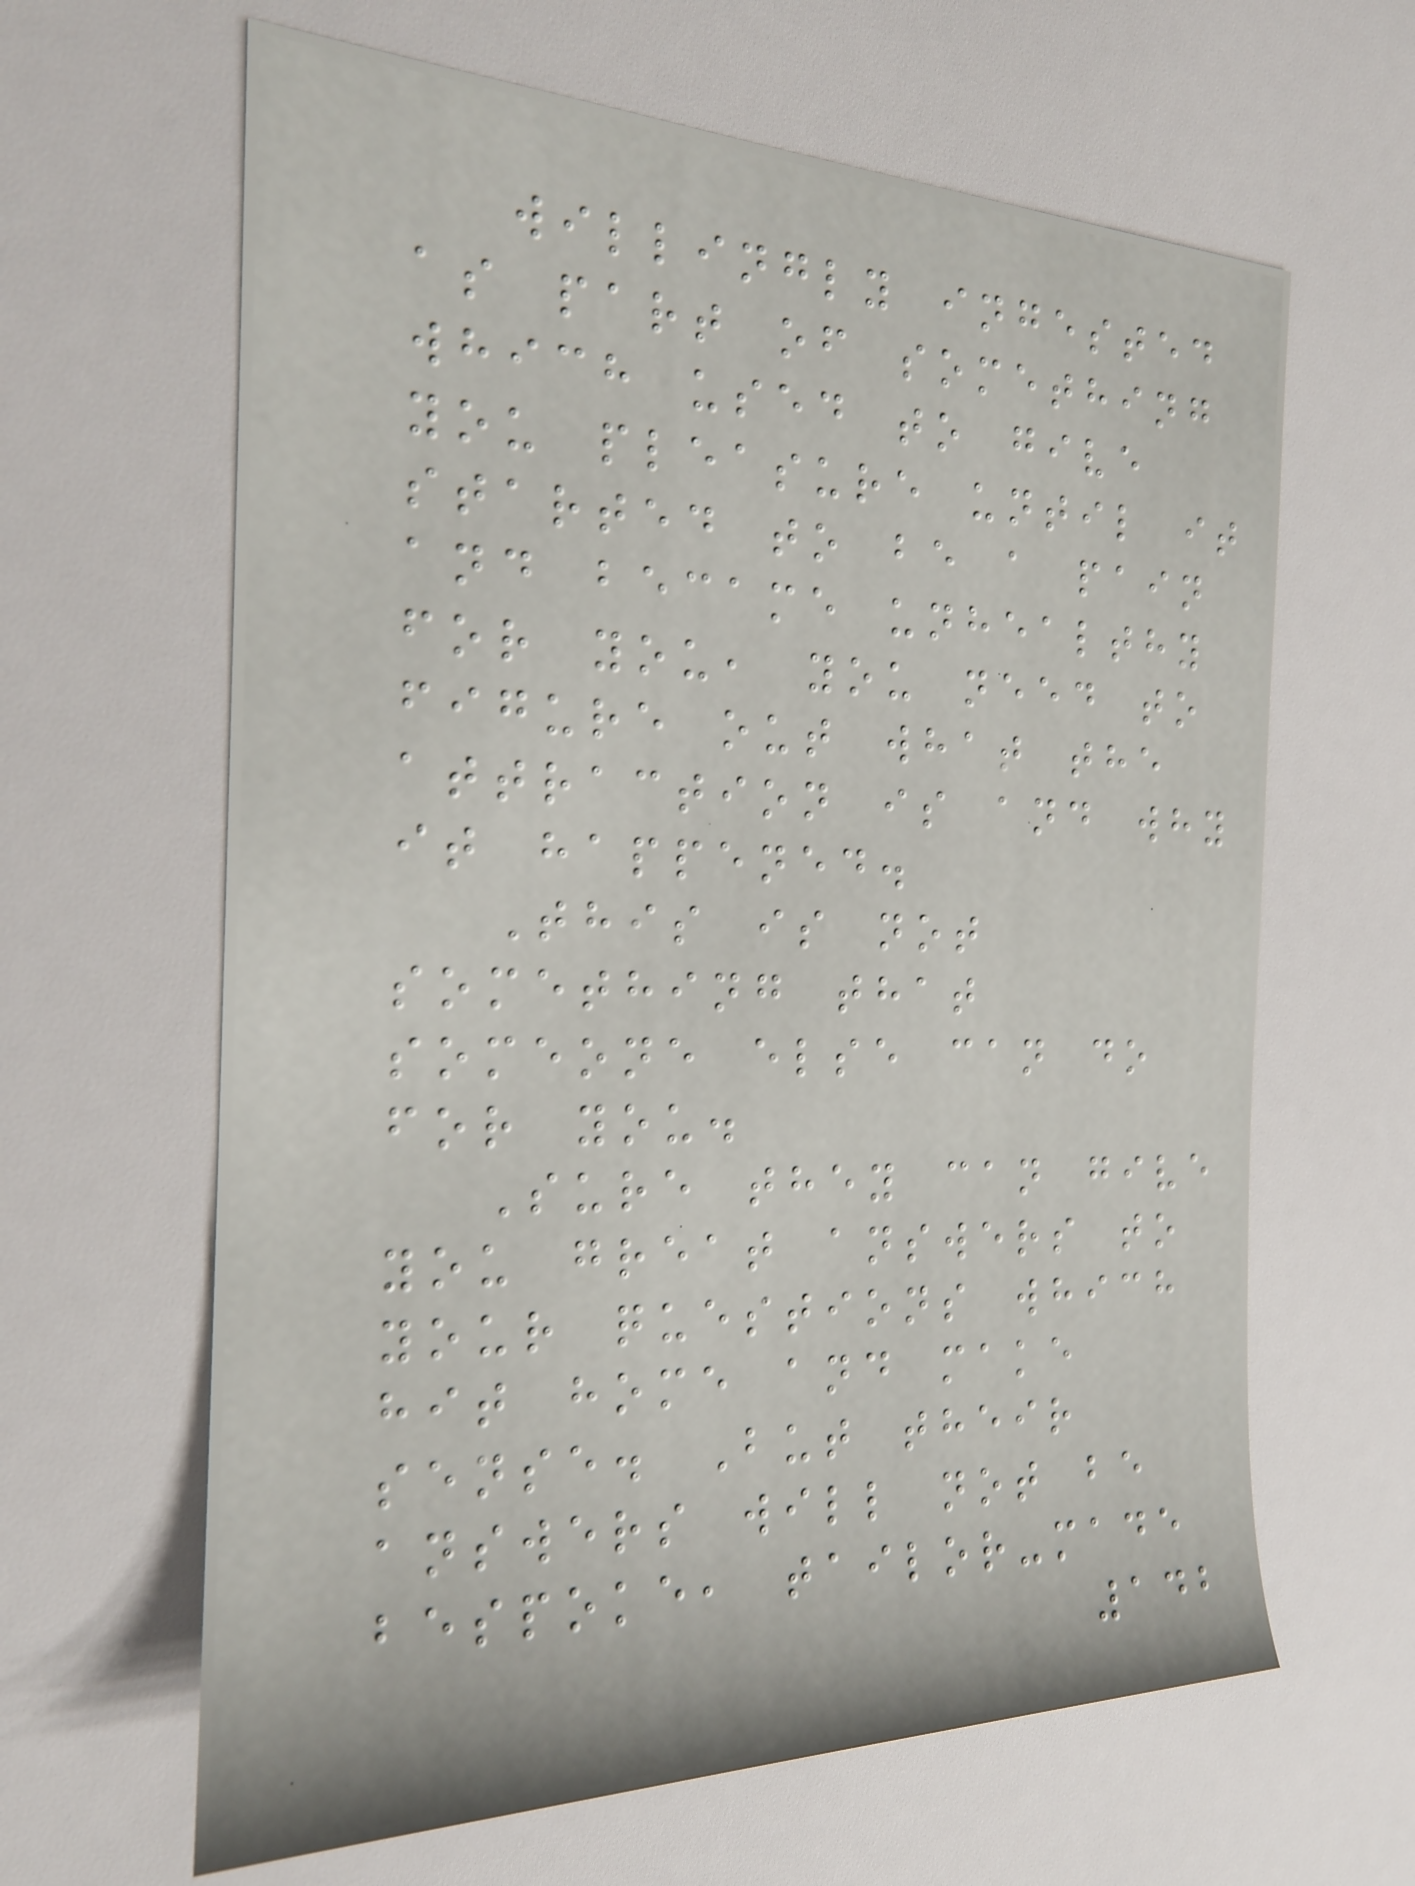willingly ingested
as part of something
which used to give
you pleasure until it
started to be a pain
and became unhealthy
for you, you need to
figure out what the
attraction is and why
it happened.
This is not
something that
someone else can do
for you.
Sure they can give
you great answers to
your questions which
hit home and make
sense. But their
answers will not be
bespoke, tailor-made
142
